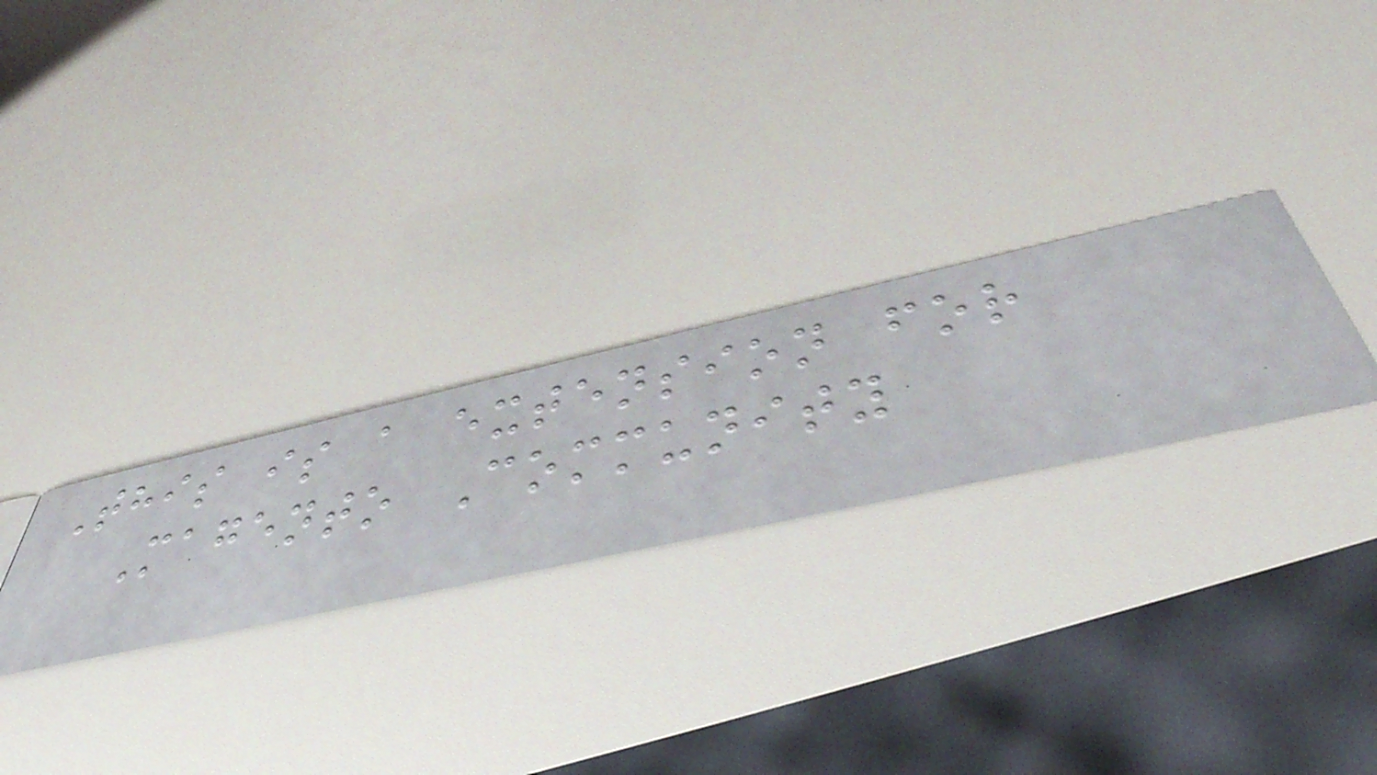This is a extension for
Magento Community
